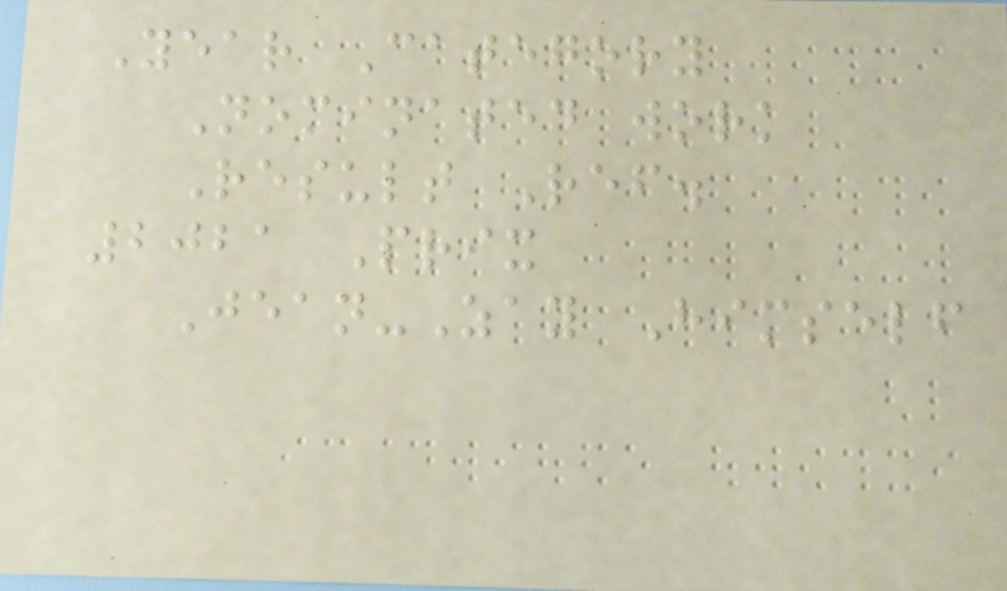Year Category
Nominated work
Result Ref.
2021 Prix
Jean-Zay Himself
